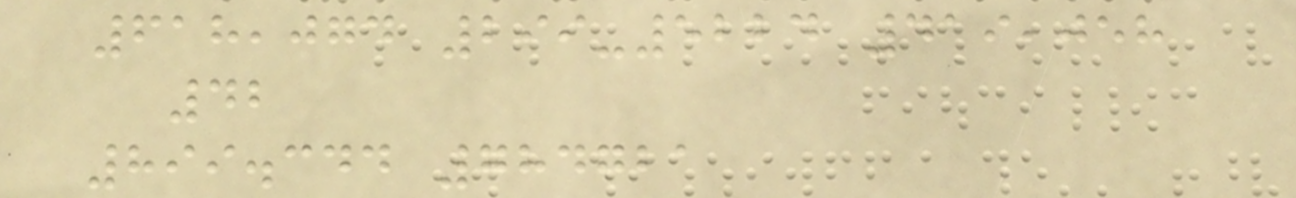618,074 299-5224 419,058
42
899.344 784721
